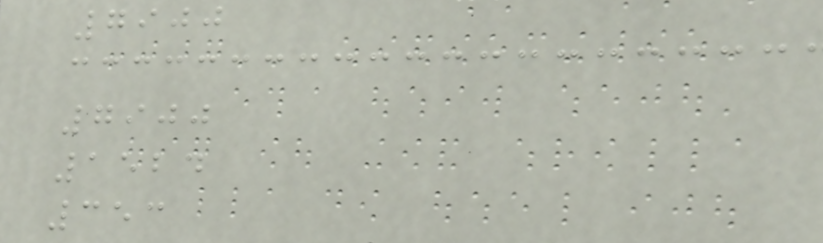7900
7900
1524
353
